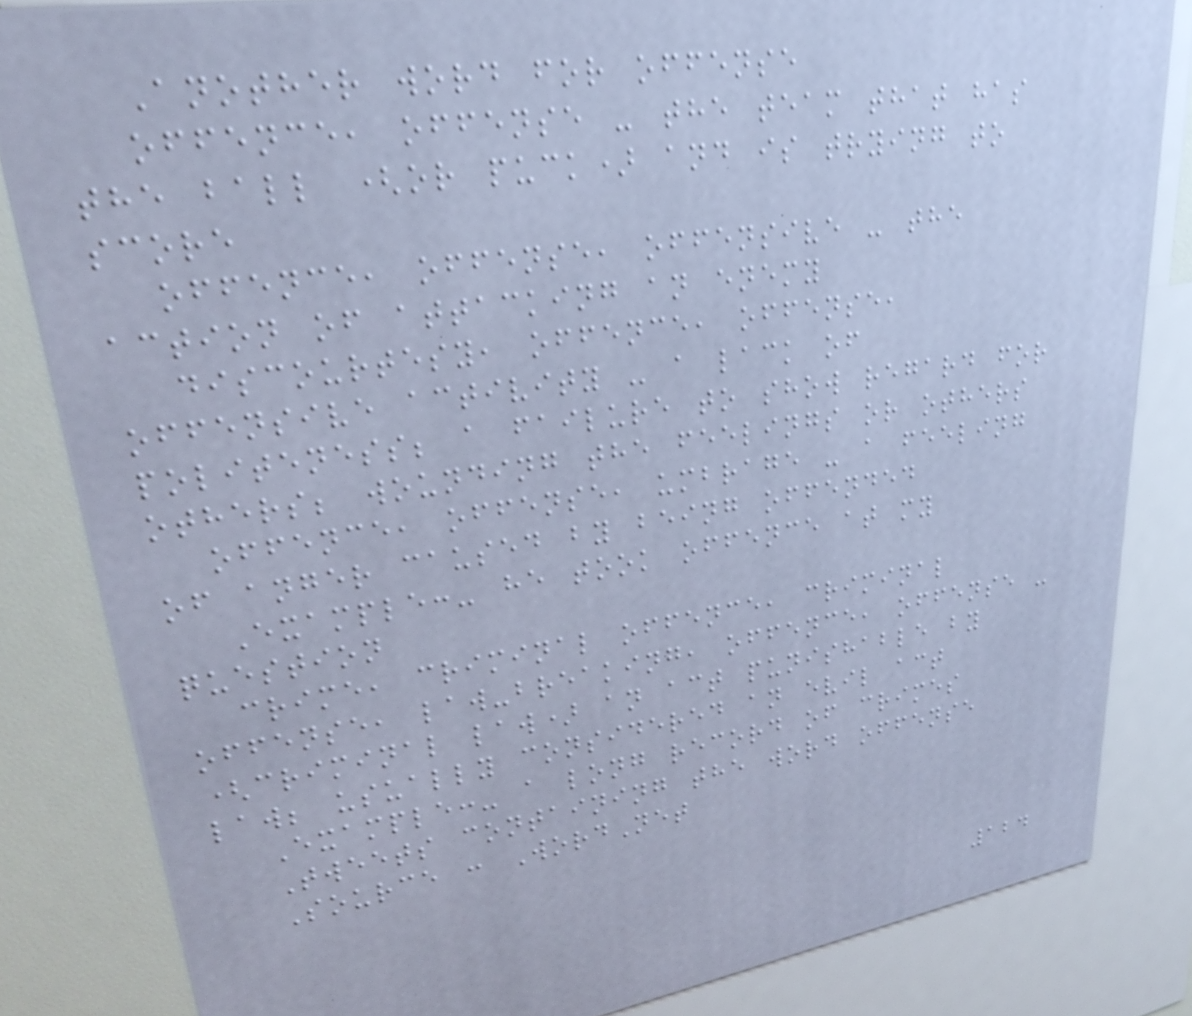Another word for offense
offence, offense - the team that has
the ball (or puck) and is trying to
score
offence, offense, offensive - the
action of attacking an enemy
discourtesy, offence, offense,
offensive activity - a lack of
politeness; a failure to show regard for
others; wounding the feelings or others
offence, offense, umbrage - a feeling
of anger caused by being offended
Example:- he took offence at my
question
crime, criminal offence, criminal
offense, law-breaking, offence, offense -
(criminal law) an act punishable by
law; usually considered an evil act
Example:- a long record of crimes
Tweets containing the word offense
Source : WordNet
124
